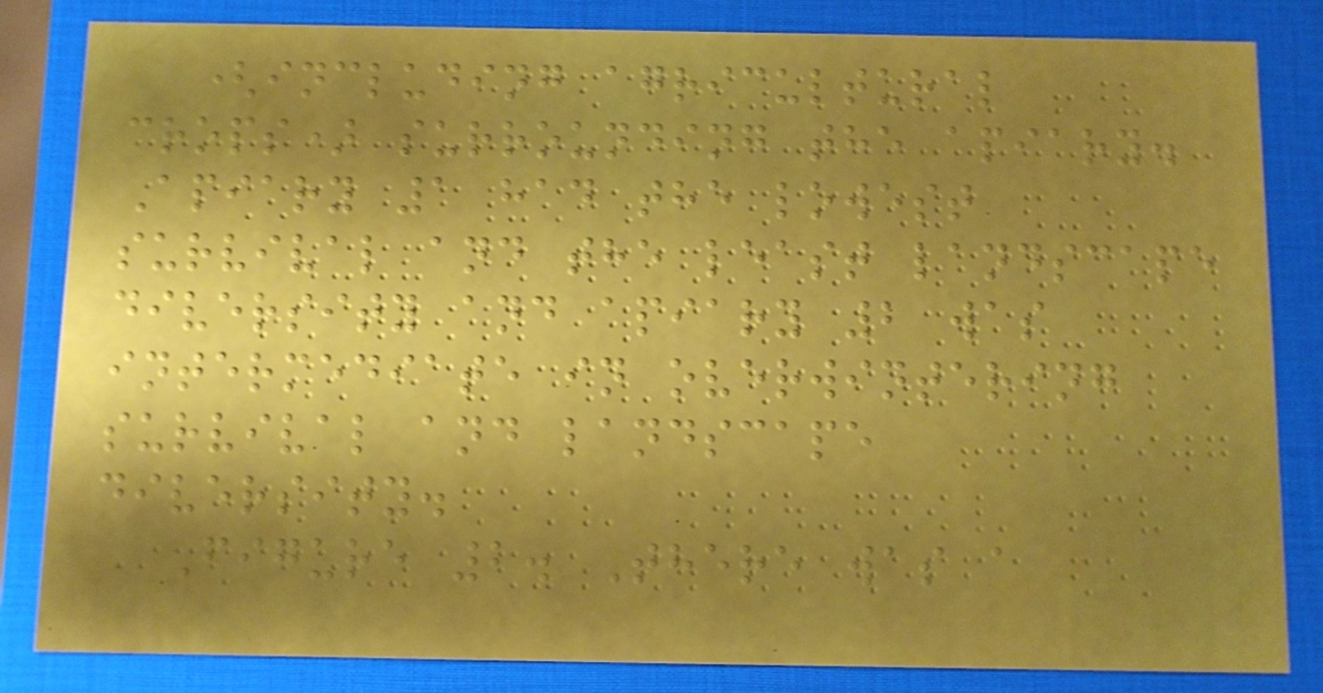(including agricultural
crops) surrounding the apiary.
Apiary 1 had the lowest
survival and the least landscape
diversity and apiary 2 was
intermediate in overwintering
survival and landscape
diversity.
Figure 2. There was a
